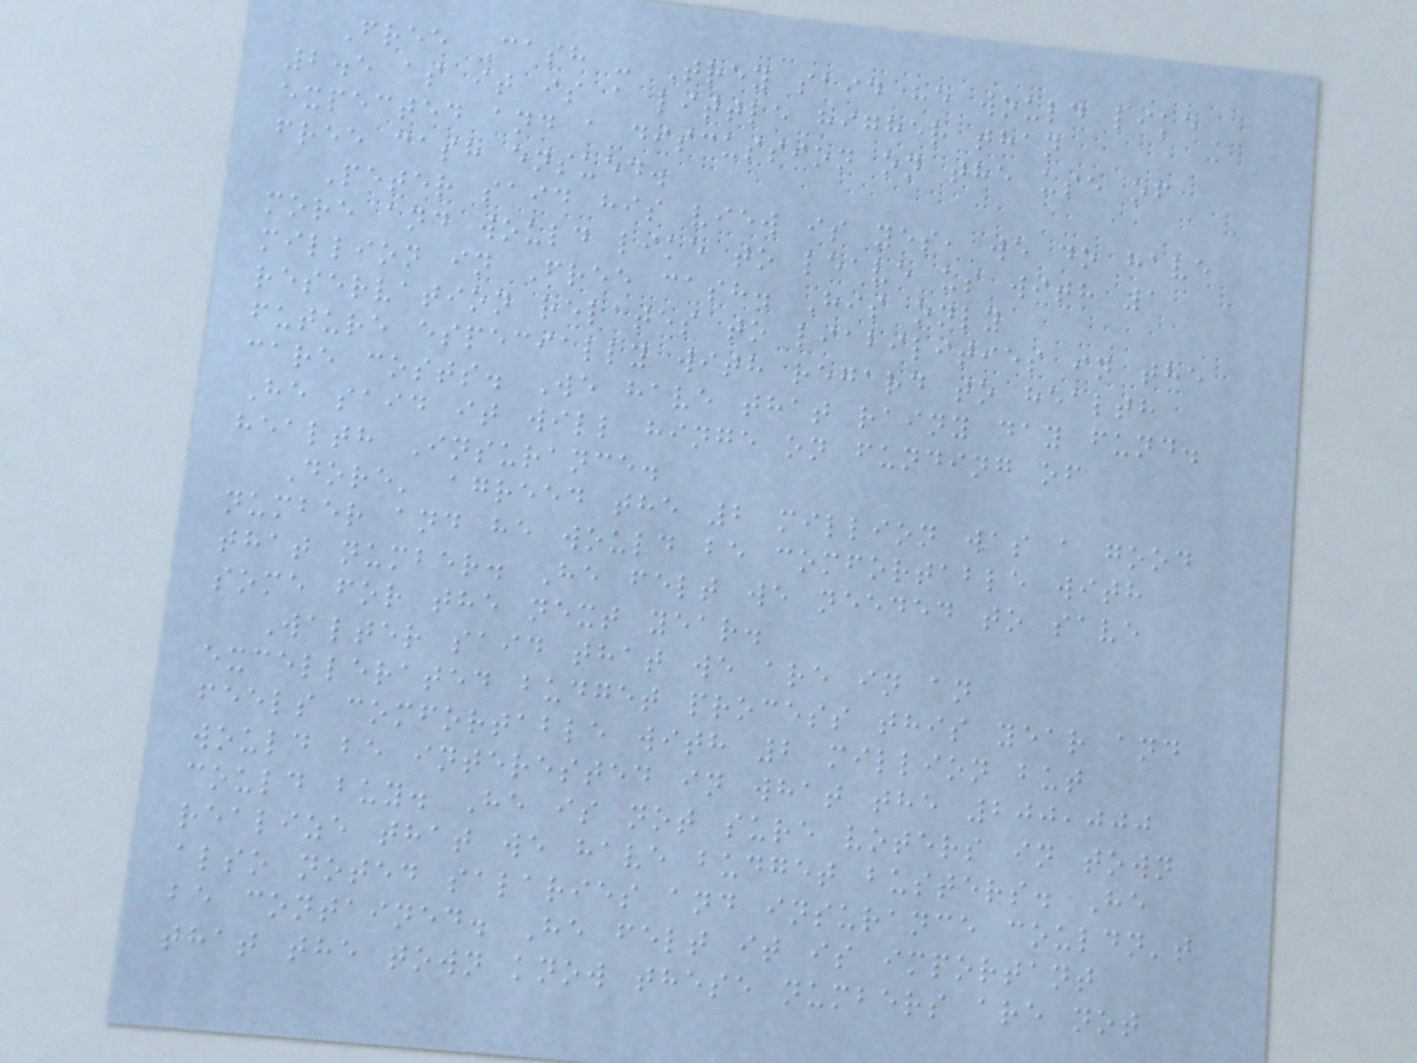Free Cash - Trey said he would like
2.5 as it is a little higher than
expected and a discussion on the use of
free cash ensued.
Peter said his view is yes, we do have
more and would like to leave us with 1
million in Free cash. His only
reservation relates to liabilities in the
future especially with regard to health
care costs. We have that rainy day fund.
He said it will hinge on funding of
health Insurance.
Dore' agreed the 2 million was a good
number and he would be comfortable with
that number. He felt we needed to save
some for the next year.
Walter said that we are in an
excellerated budget process this year and
feels comfortable with 2 million but
would be interested in what the 200,000
could buy. He is not sure voters in town
realize that we have budget busters. He
also noted salaries and insurance couldn't
be contained. He felt it is important
that the town know these numbers are not
